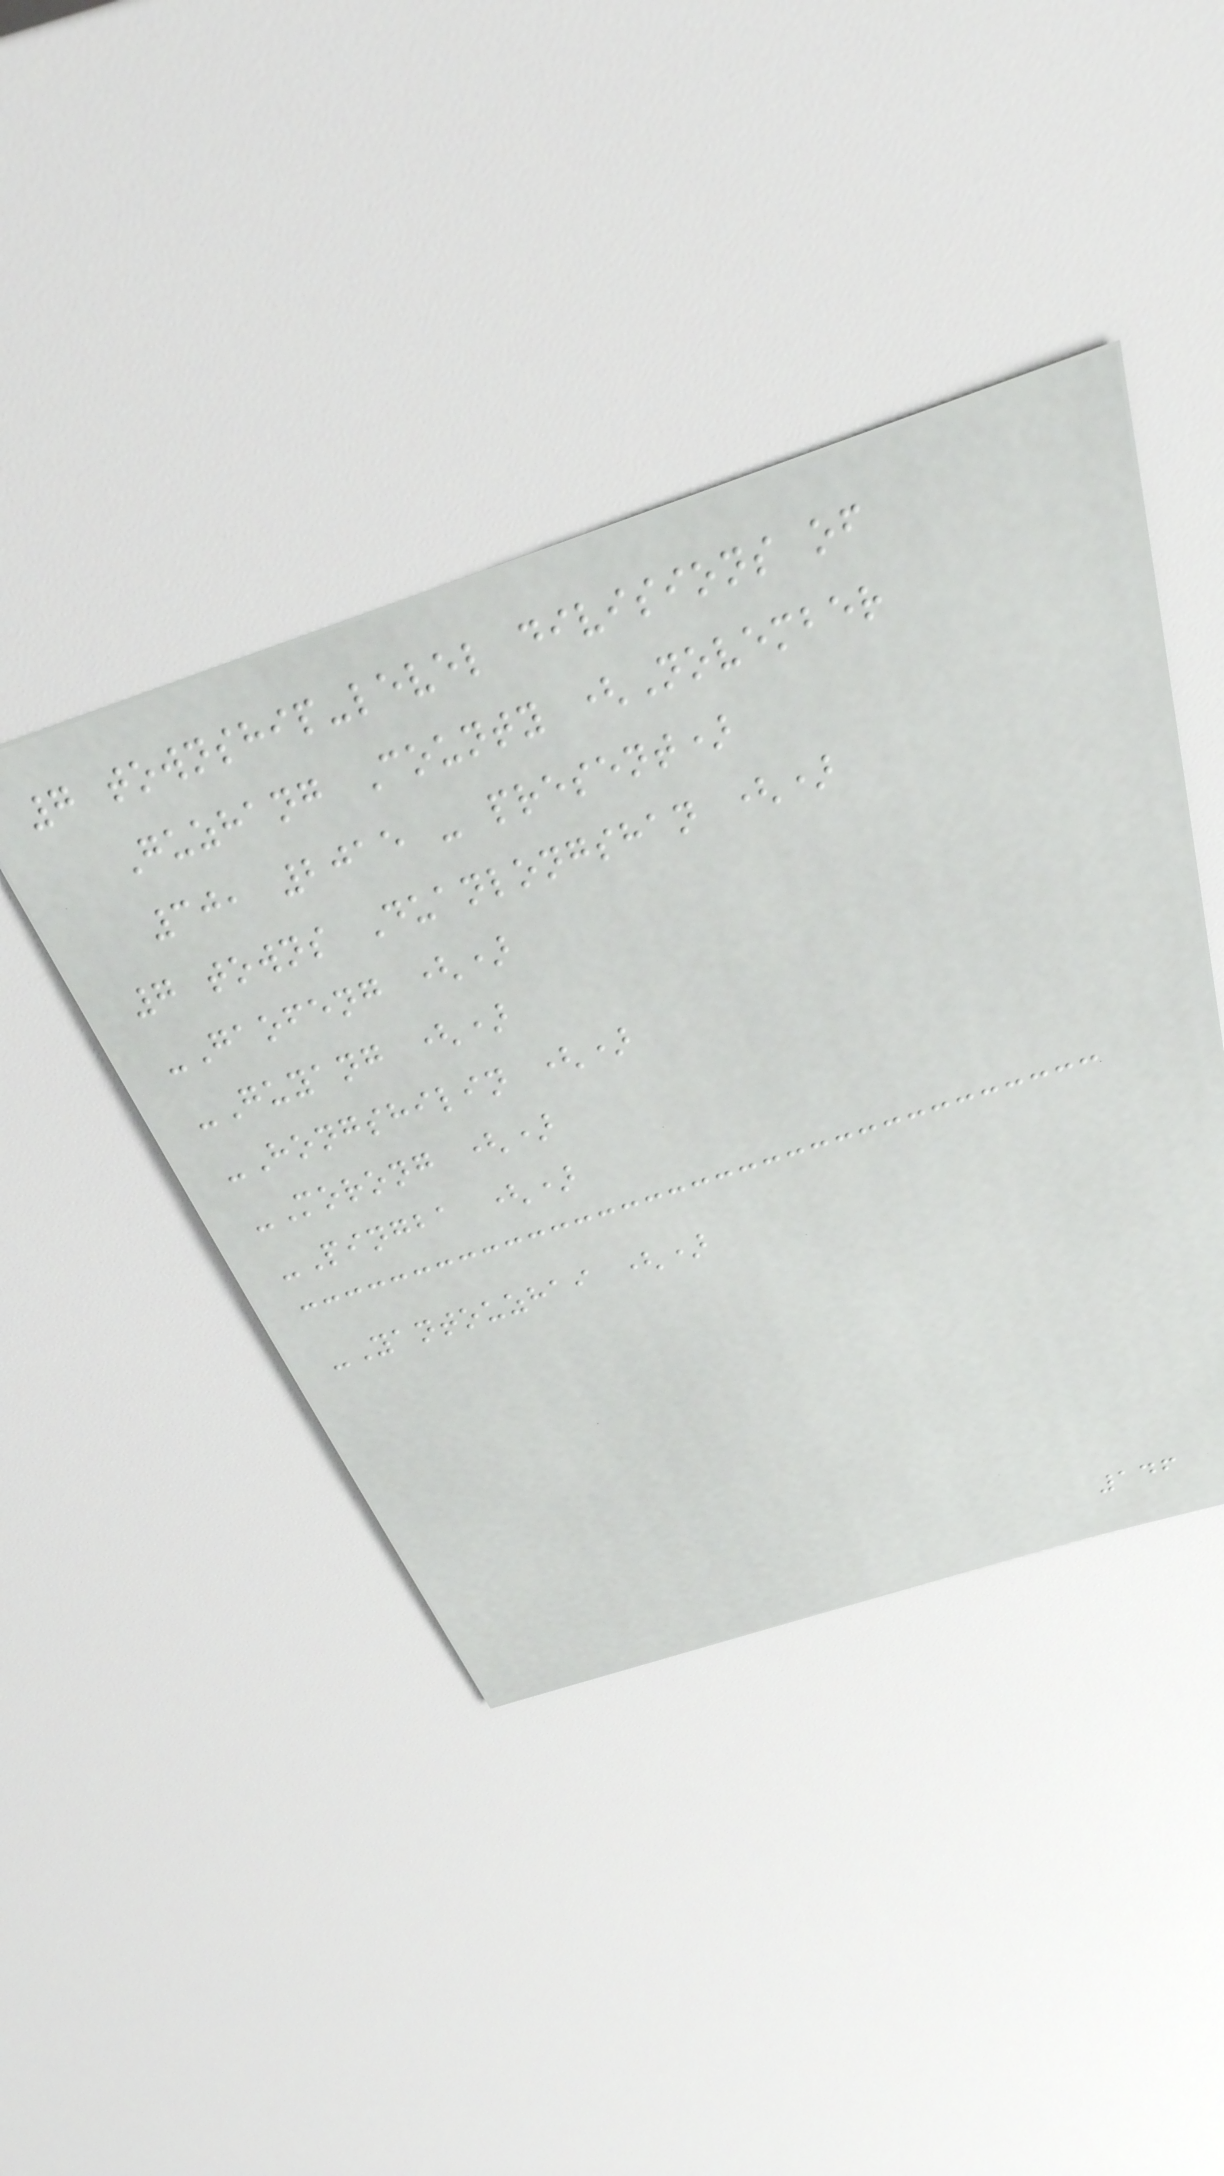7 township-level divisions of
Guzhang County (November
30, 2015 - present)
7 towns Duanlongshan ()
-Gaofeng ()
-Guyang ()
-Hongshilin ()
-Morong ()
-Pingba ()
-Yantouzhai ()
146
